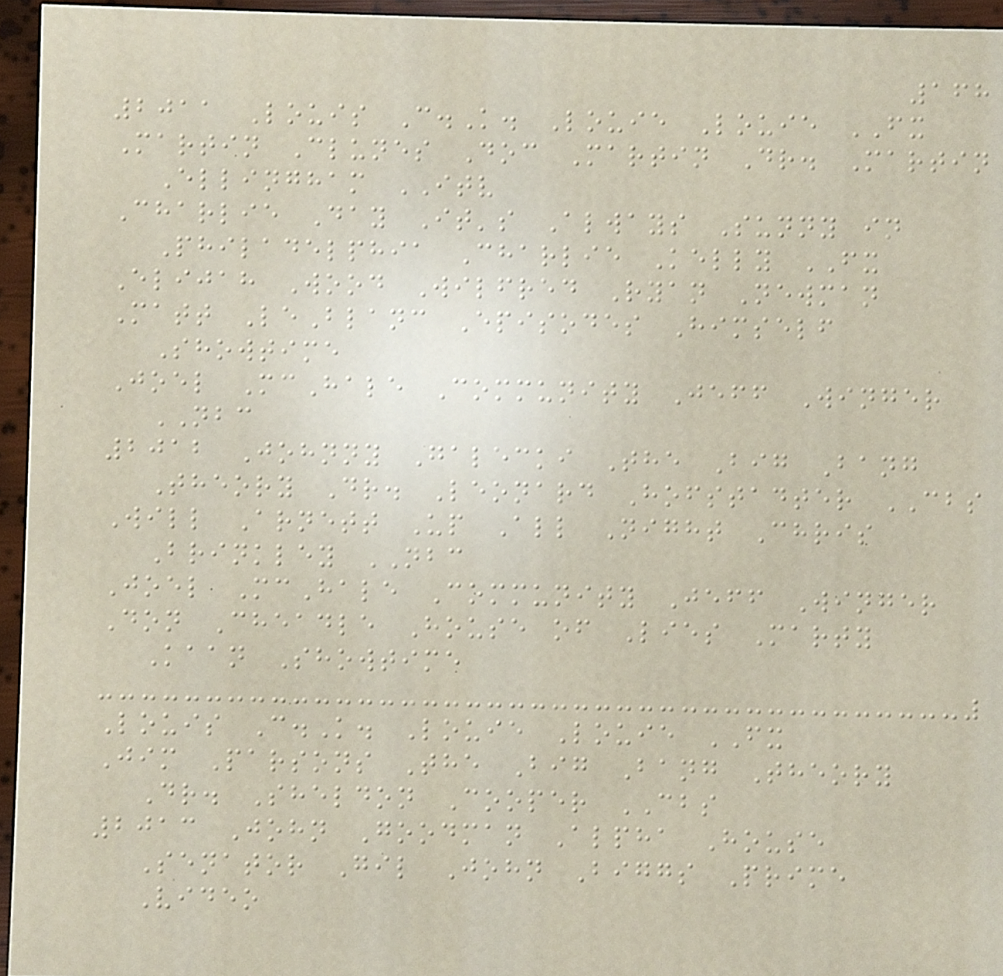168
2011 Louis C.K. Louie Louie FX
Martin Clunes Doc Martin Dr. Martin
Ellingham ITV
Charlie Day It's Always Sunny in
Philadelphia Charlie Kelly FX
Elijah Wood Wilfred Ryan Newman
Matt LeBlanc Episodes Himself
Showtime
Joel McHale Community Jeff Winger
NBC
2012 Johnny Galecki The Big Bang
Theory Dr. Leonard Hofstadter CBS
Will Arnett Up All Night Chris
Brinkley NBC
Joel McHale Community Jeff Winger
Don Cheadle House of Lies Marty
Kaan Showtime
Louis C.K. Louie Louie FX
Jim Parsons The Big Bang Theory
Dr. Sheldon Cooper CBS
2013 John Goodman Alpha House
Senator Gil John Biggs Prime
Video
